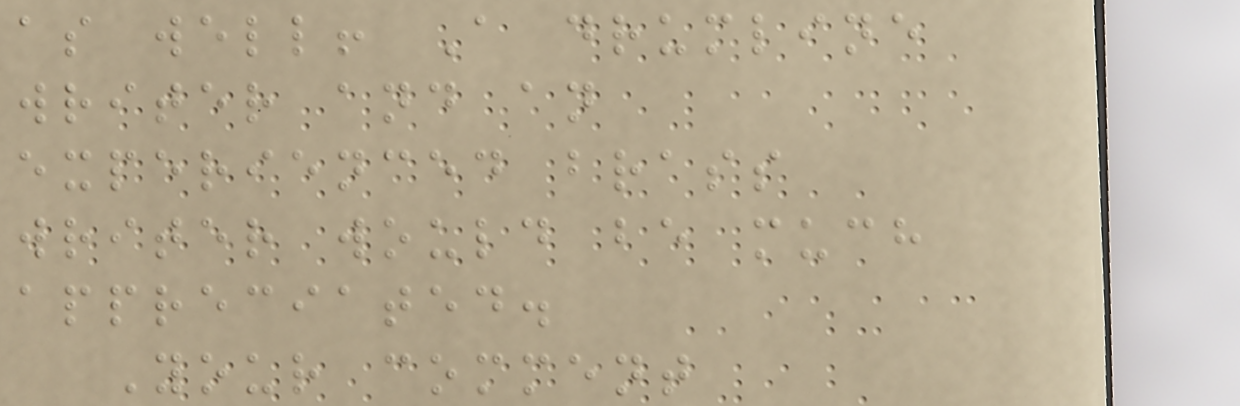as well! A drumline
writer and an
experienced brass
writer would be much
appreciated.
Your comment
